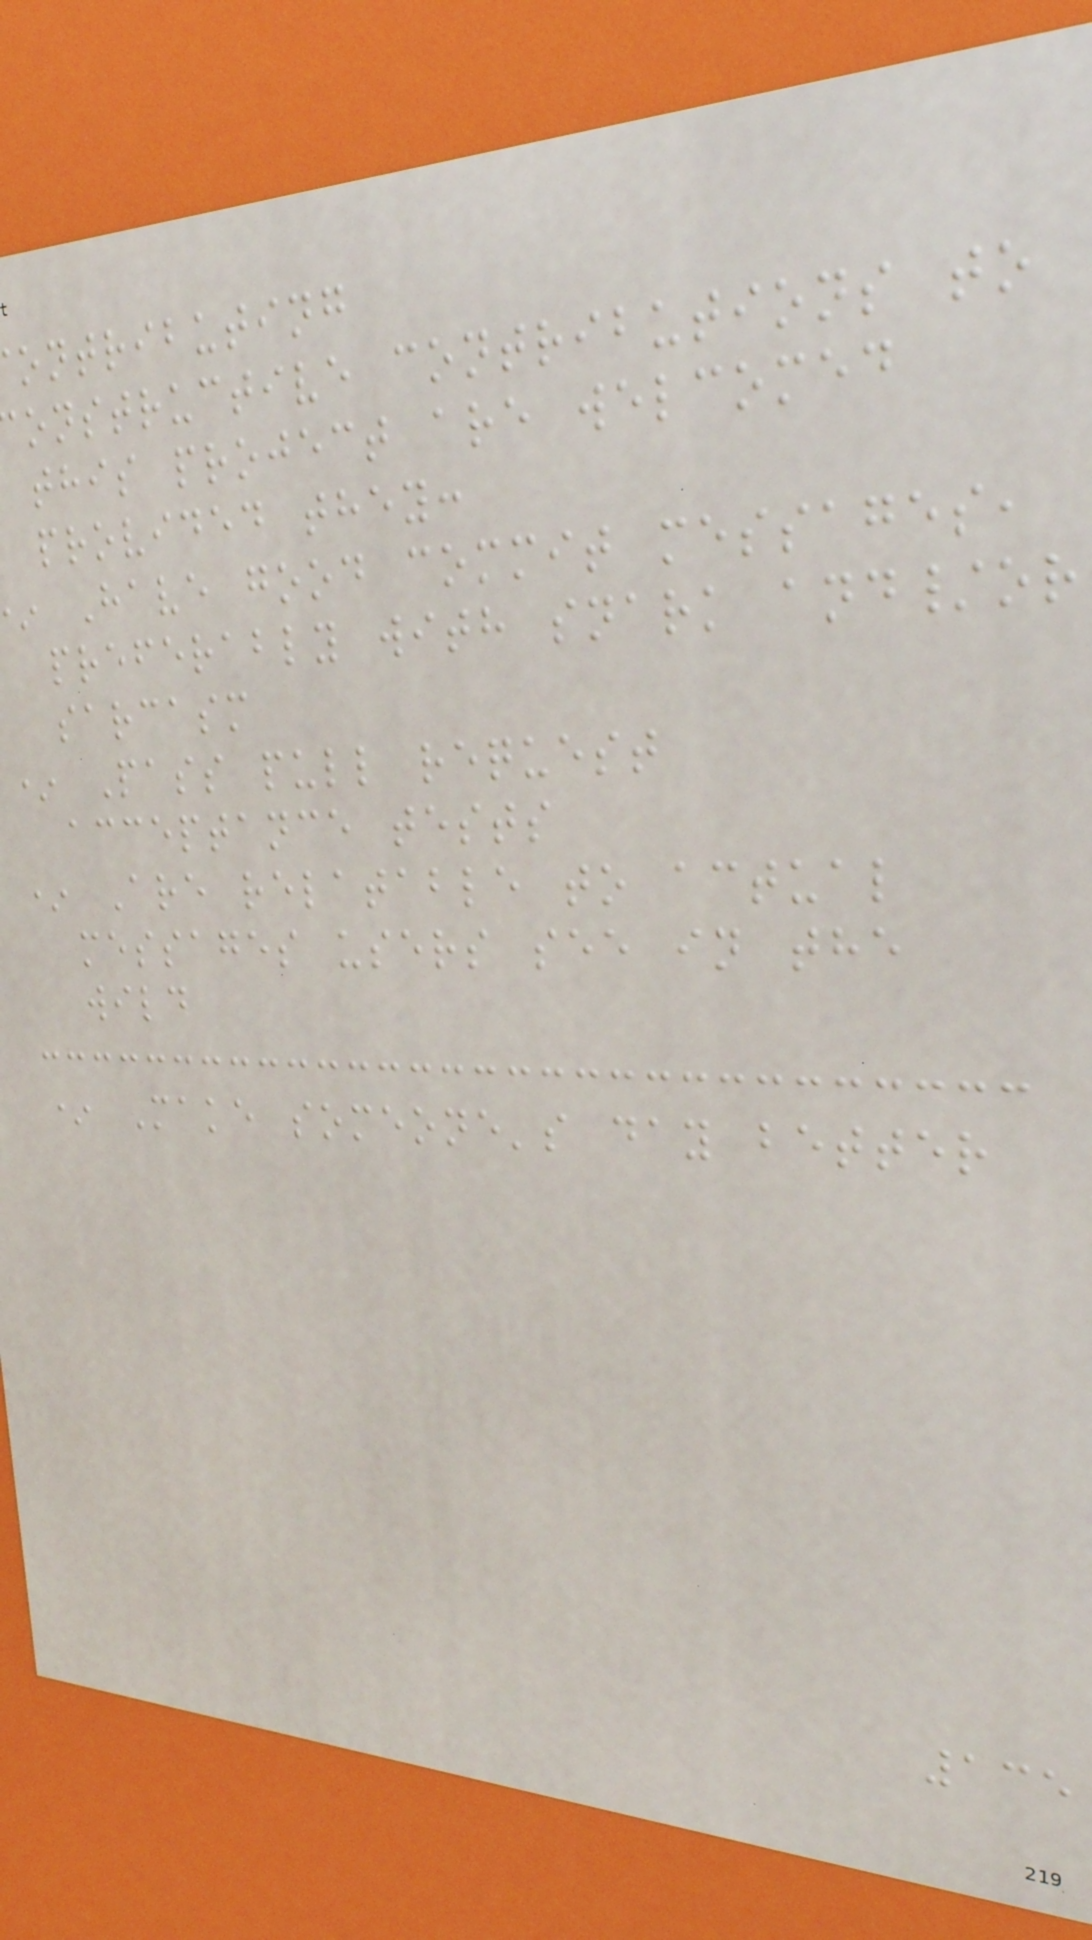ontributing
onstructive contributions to
this project are welcomed
provided they:
Have good commit messages,
preferably with snark and/or
sarcasm
* Pass pull request
acceptance tests
* Are relatable to actual
messages users see in the
wild
* Make someone's day better
135
